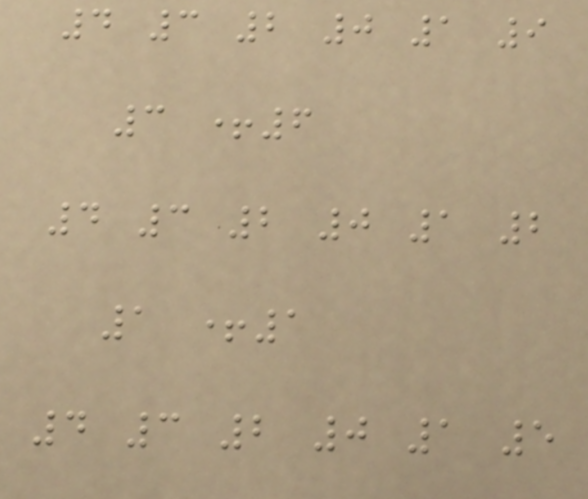4 3 2 0 1 9
3 +6
4 3 2 0 1 2
1 +1
4 3 2 0 1 5
